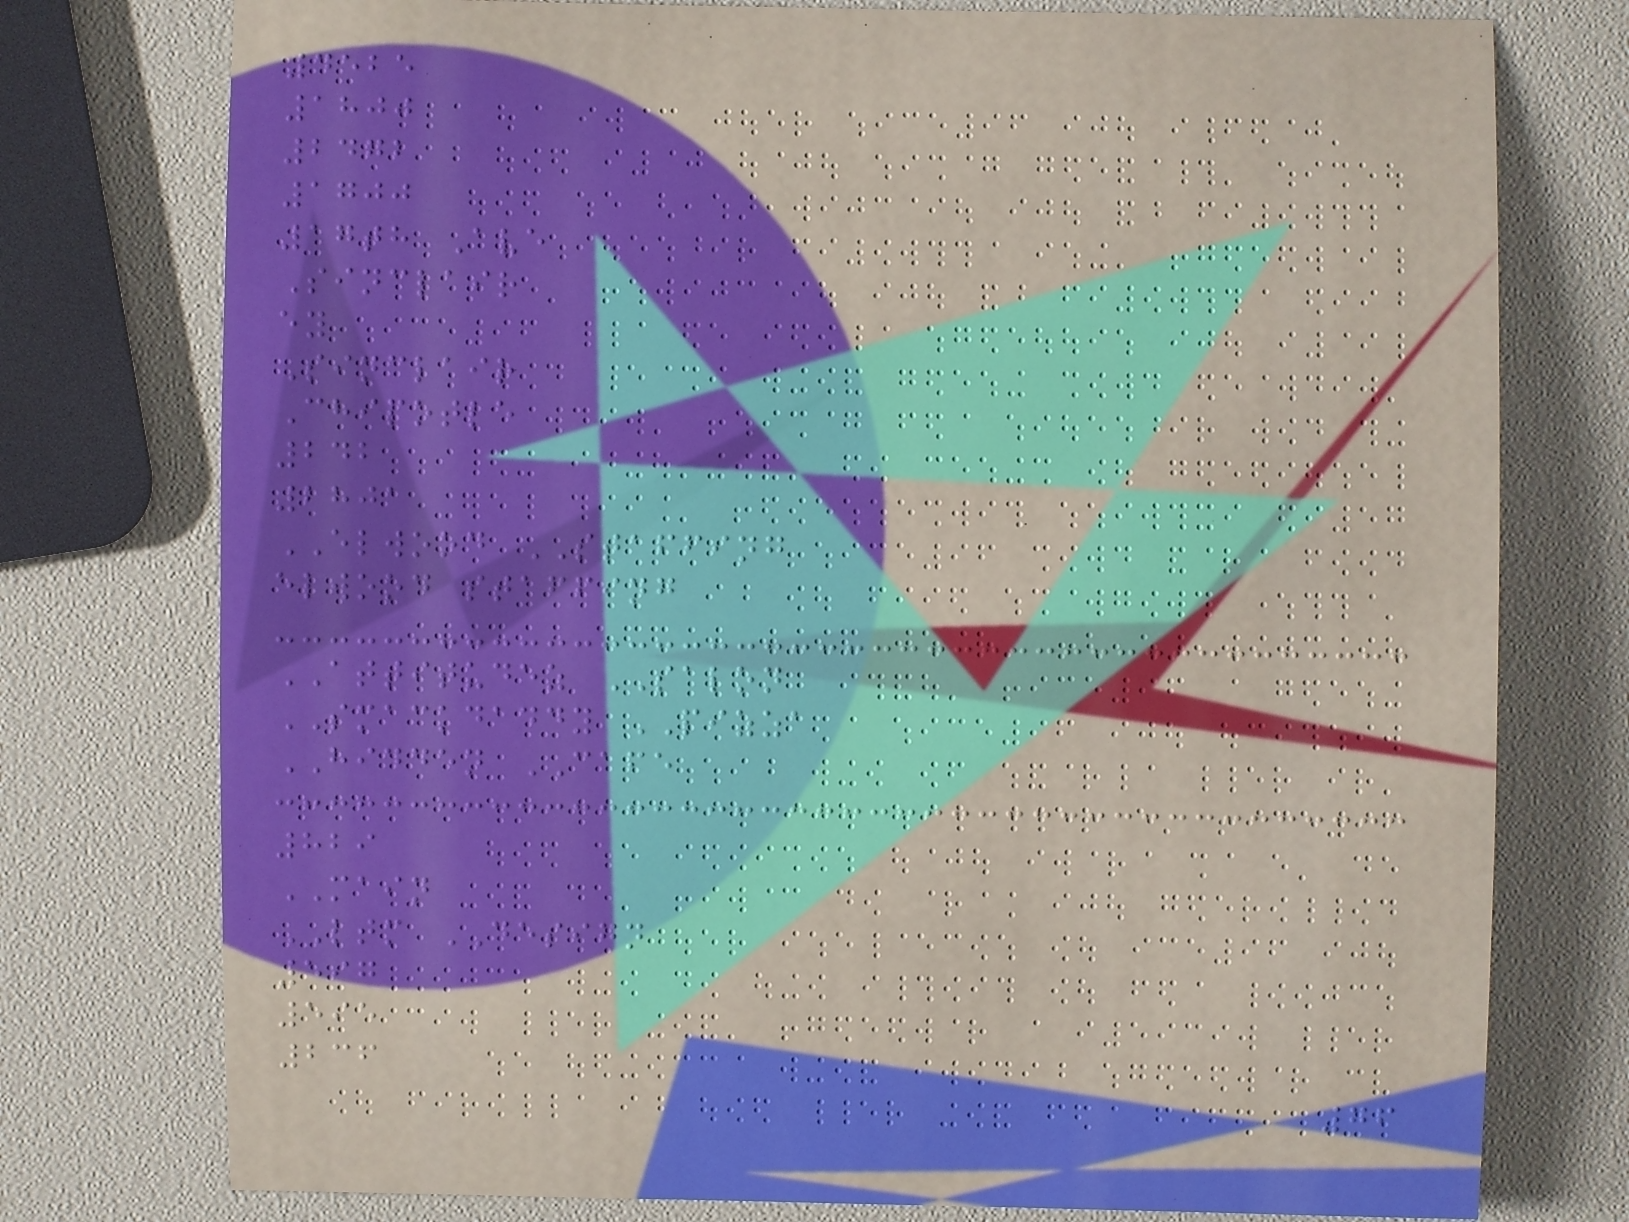4525
1800
2472
1700
17th Ave
Sinclair
ey
Sinclair
Chipotle
242
2801
ELWOOD STAFFING
elwood staffing
ATTITUDEZ SALON
SMACKDADDY PIZZA
HIDDEN CAFE
829
MAIN
LTM DESIGN
597
595
236
76
